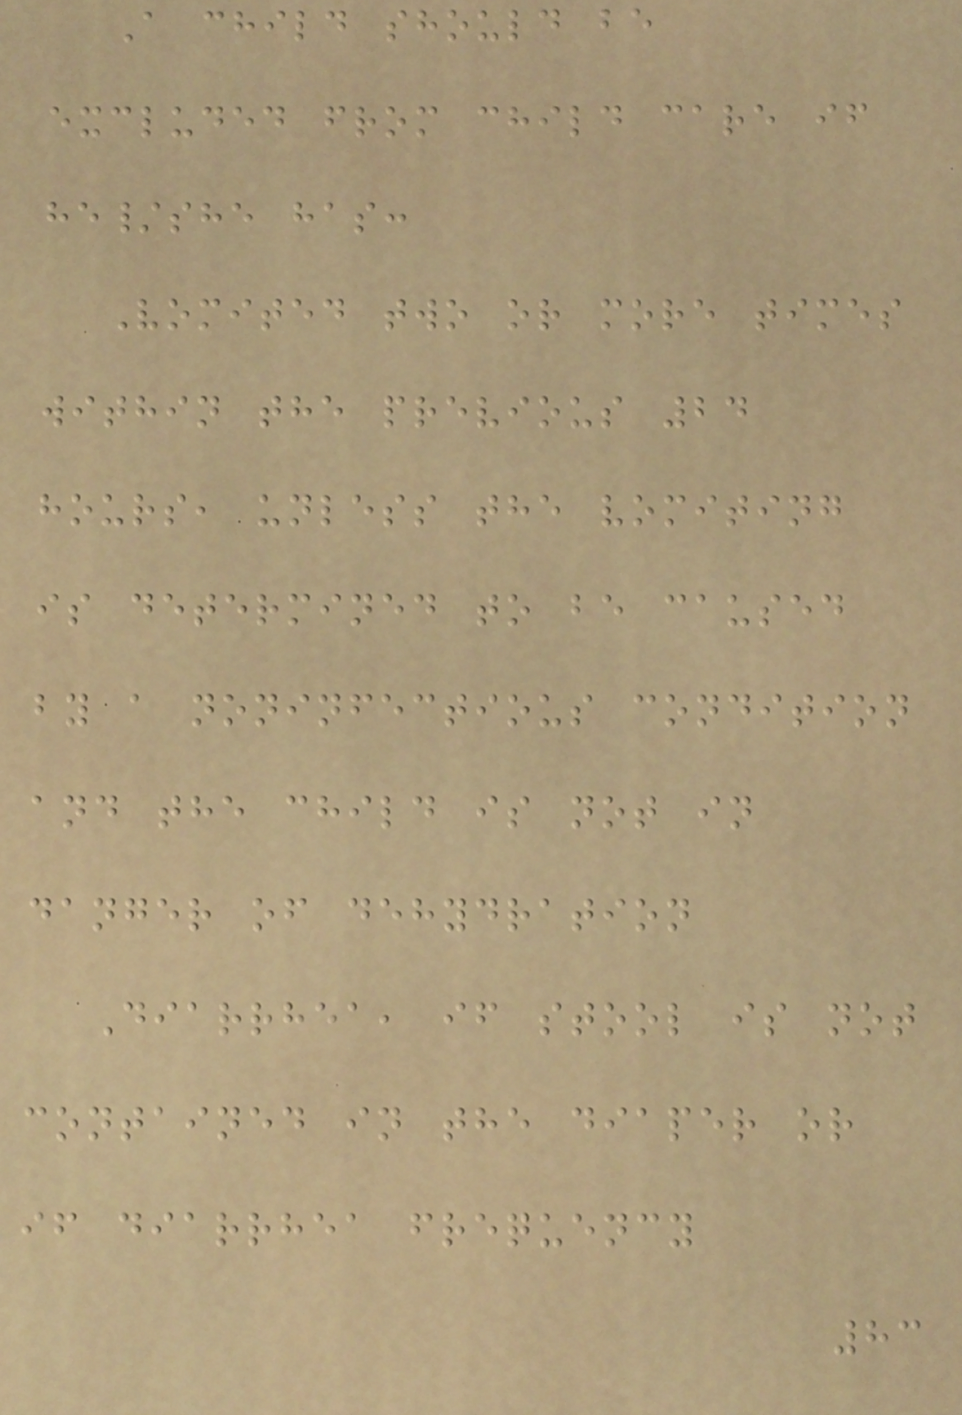A child should be
excluded from child care if
he/she has:
Vomited two or more times
within the previous 24
hours, unless the vomiting
is determined to be caused
by a noninfectious condition
and the child is not in
danger of dehydration
Diarrhea, if stool is not
contained in the diaper or
if diarrhea frequency
83
